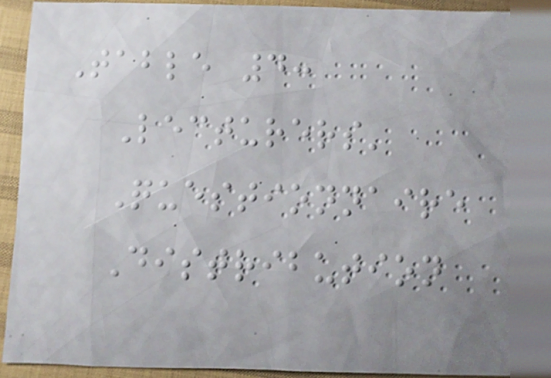Table 4:
Lecturers'
Questionnaire
Distribution
